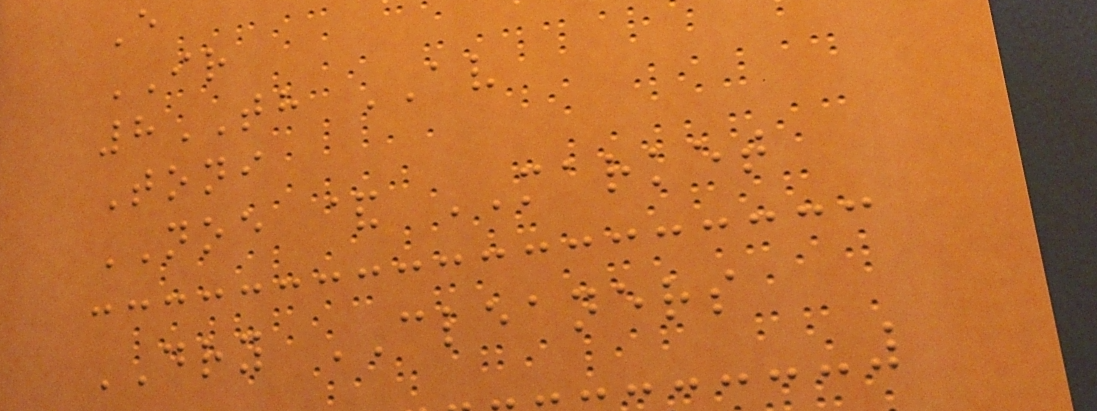E
IR
8TH AV
Toni
NOE & MARKET
DRY CLEANERS
